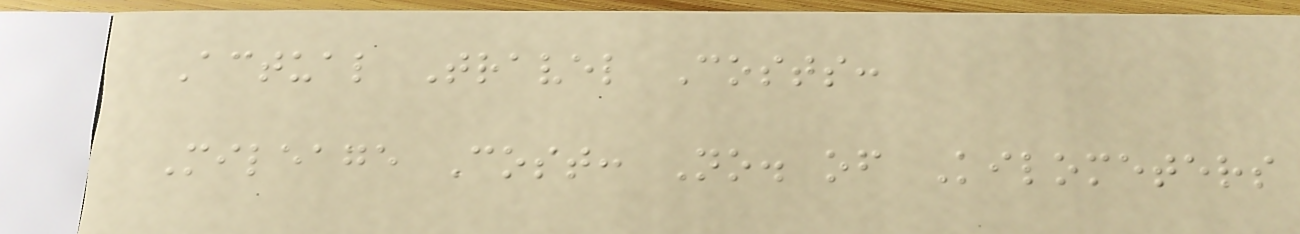Actual Travel Costs:
Mileage Cost: No. of Kilometers
